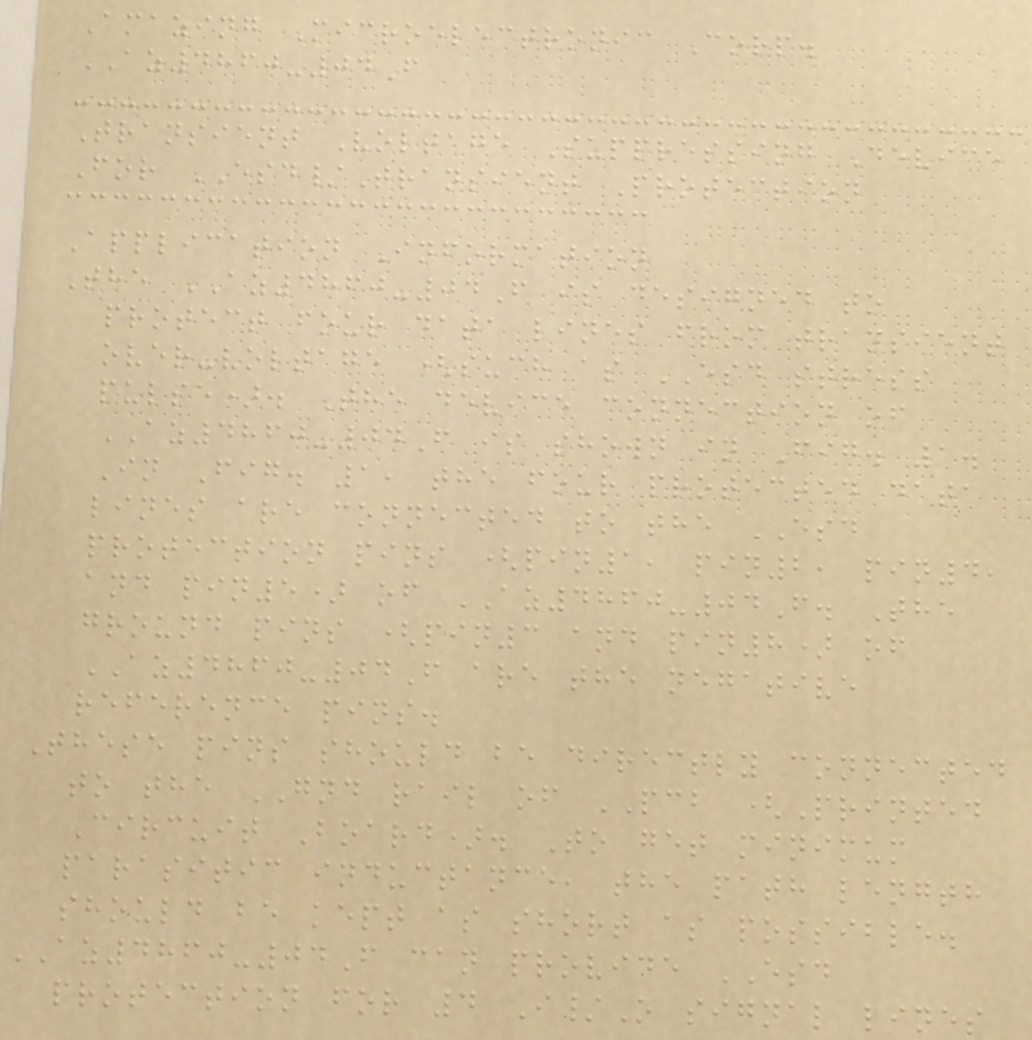Amazing Microelectronic Corp.
AZ4860-04F
Transient Voltage Suppressing Device
For ESD/Transient Protection
Application Information
The AZ4860-04F is designed to
protect four data lines from transient
over-voltage (such as ESD stress
pulse). The device connection of
AZ4860-04F is shown in Fig. 1.
In Fig. 1, the four protected data
lines are connected to the ESD
protection pins (pin1, pin2, pin4,
and pin5) of AZ4860-04F. The
ground pins (pin3 and pin8) of
AZ4860-04F are the negative
reference pins.
These pins should be directly connected
to the GND rail of PCB (Printed
Circuit Board). To get minimum
parasitic inductance, the path length
should be kept as short as possible.
AZ4860-04F can provide ESD
protection for 4 I/O signal lines
